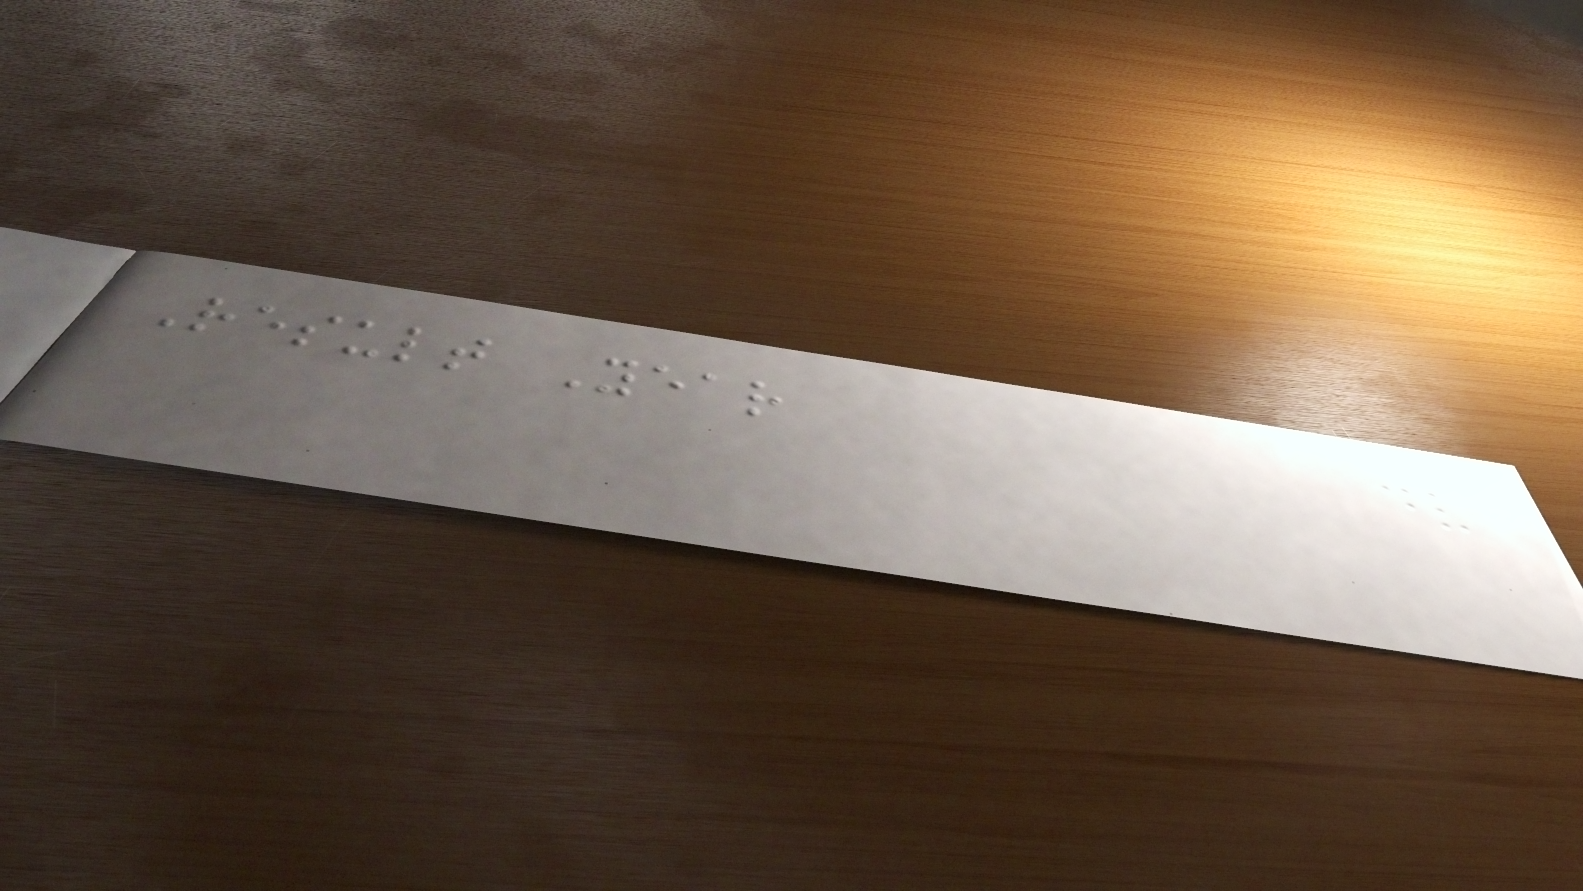Result Year
